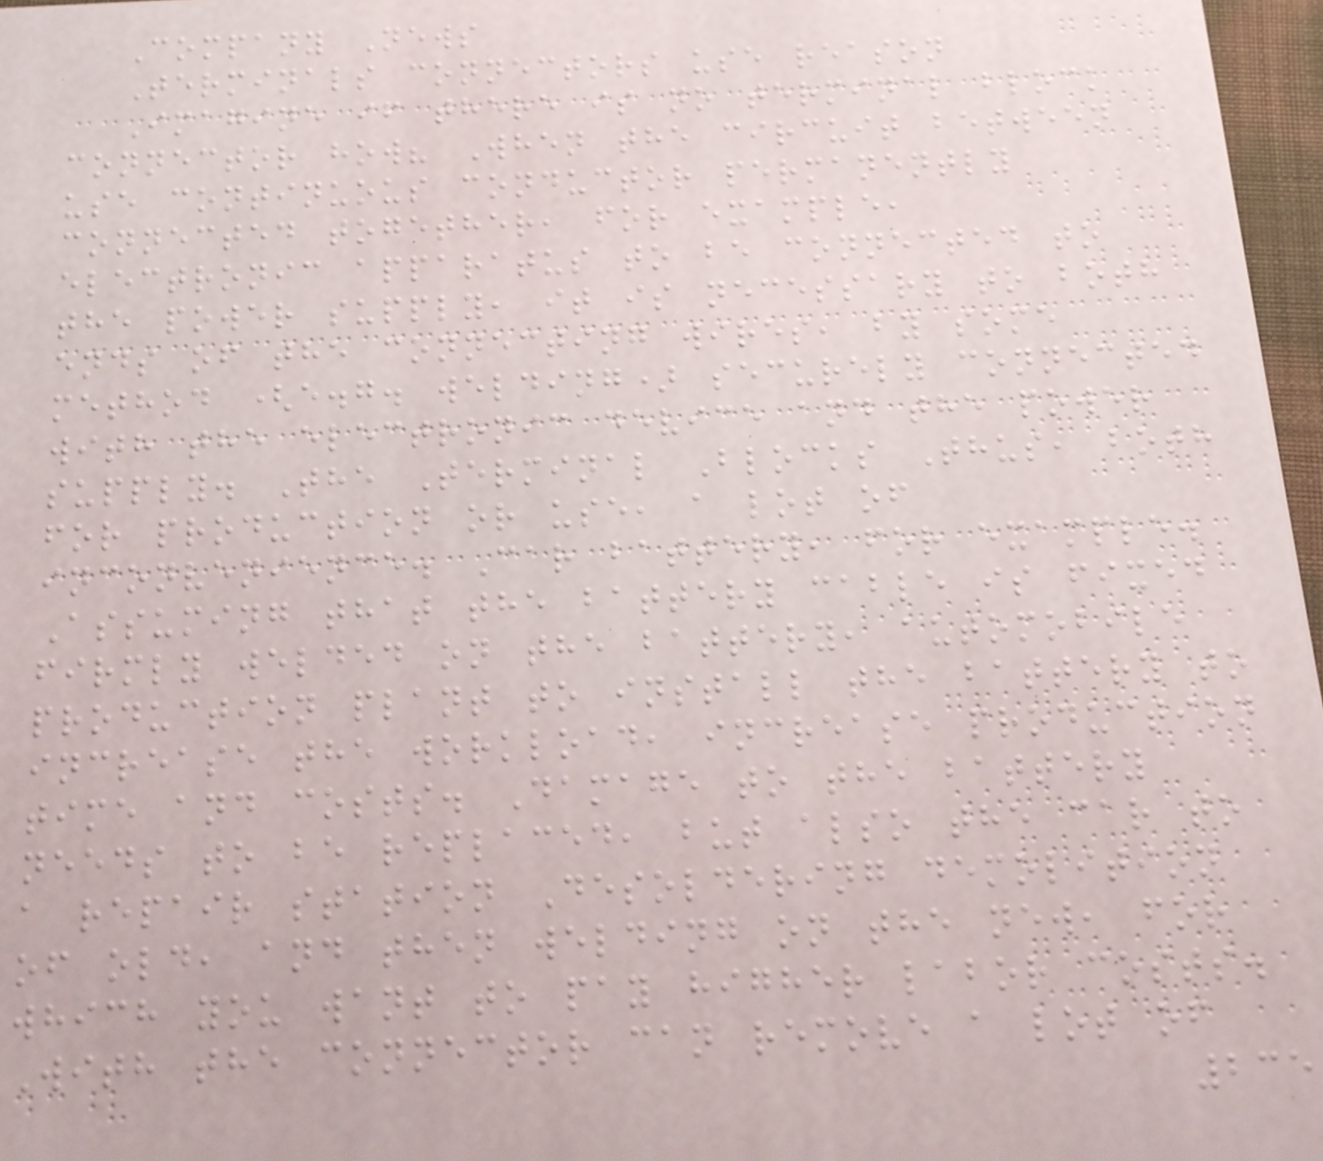Company News
Terminals connectors use reason
Imagine if there is no terminal block
connector how? When the circuit between
use continuous conductor permanently
connected together, for example,
electronic apparatus to be connected to
the power supply, it is necessary to both
ends of the connecting wires, by some
method (e.g. welding) securely connected
with the electronic device and the power
supply. The Terminal Blocks Thus, both
for production or use, a lot of
inconvenience. Car battery, for example.
Assuming that the battery cable is fixed
firmly welded on the battery, automobile
production plant to install the battery to
increase the workload, increase production
time and costs. Damage to the battery
needs to be replaced, but also the car to
a repair station Desoldering demolition
of old, and then welding on the new, for
which you want to pay higher labor costs.
With the connector can remove a lot of
235
